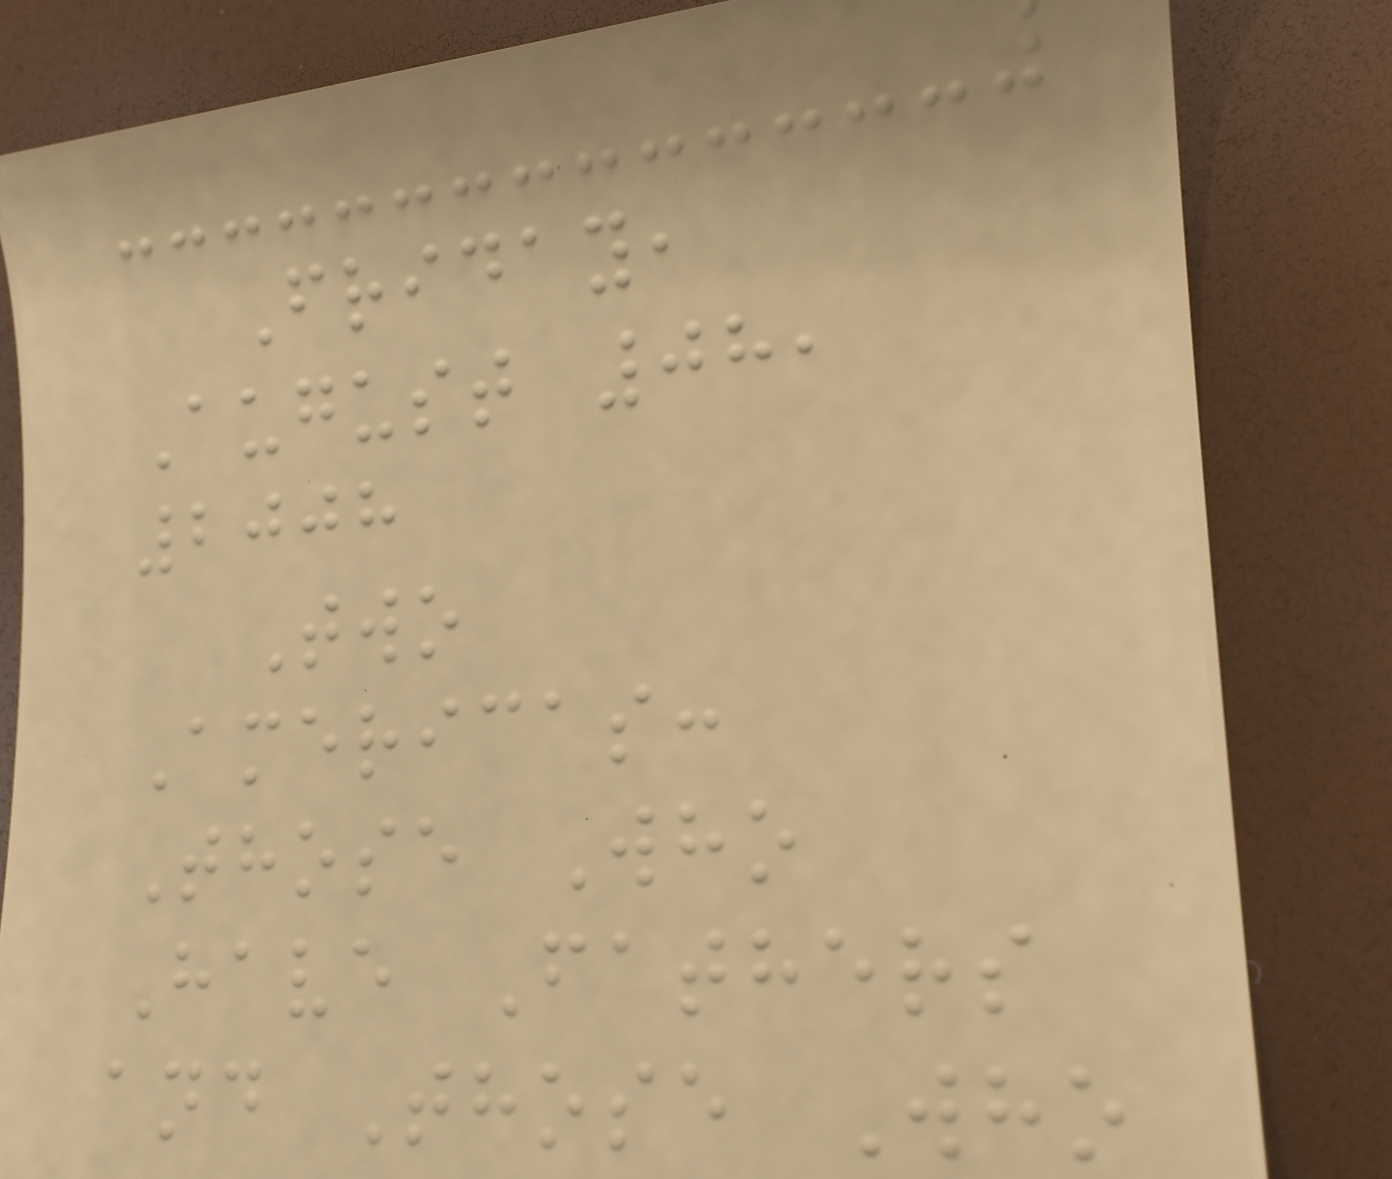Friday,
August 08,
2008
Two
Americas:
Those Who
Have Fathers
and Those Who
